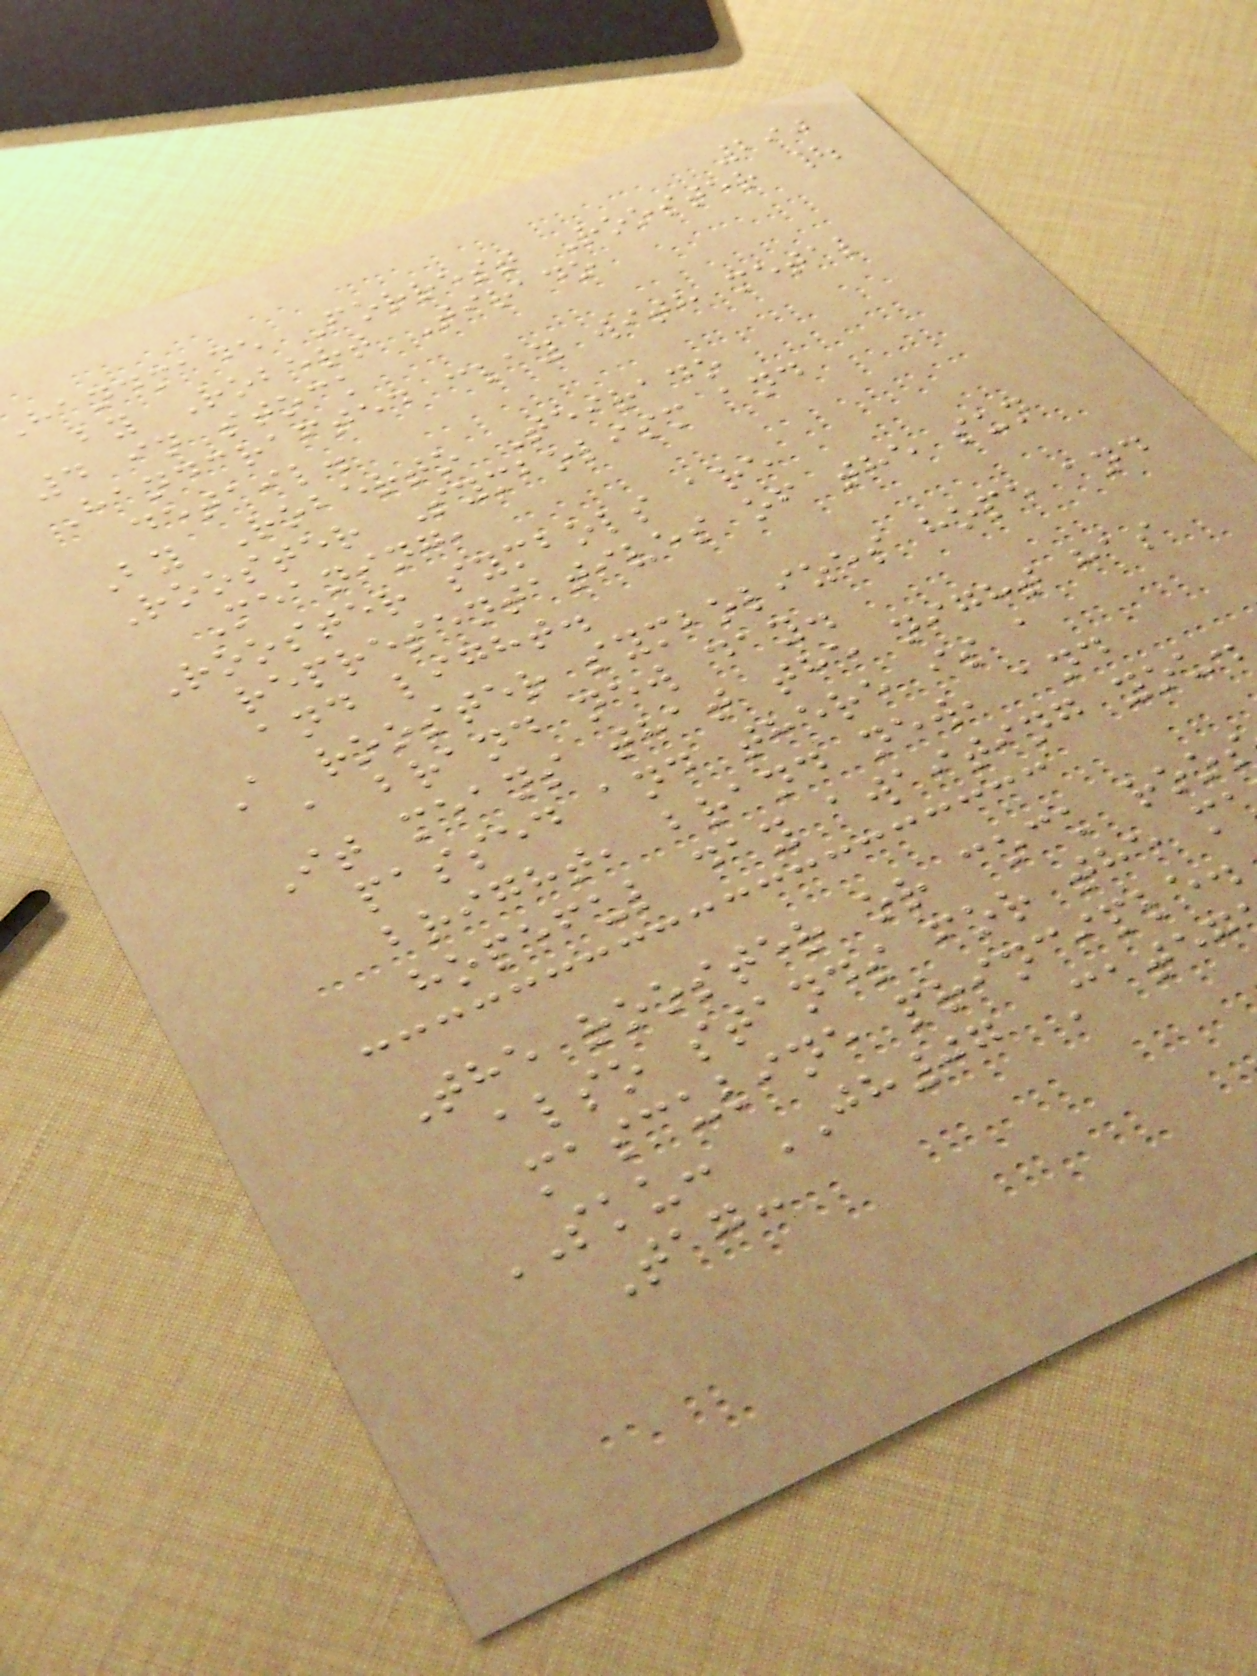290
handmade Forrest Rooster |
by Robert Tirado
4 in stock
Handcrafted clay with metal
detail.
By Roberto Teirado
Rooster Symbolism and
Meaning,
Rooster symbols are
representatives of the sun
and light.
A rooster symbolizes hope and
a brand new day.
It means that the night has
passed and there is a
bright, brand new, and
hopeful day awaiting you.
The rooster or cock roo
also stands for the m
masculine principle.
SKU: JH07 Categ
Tag:
